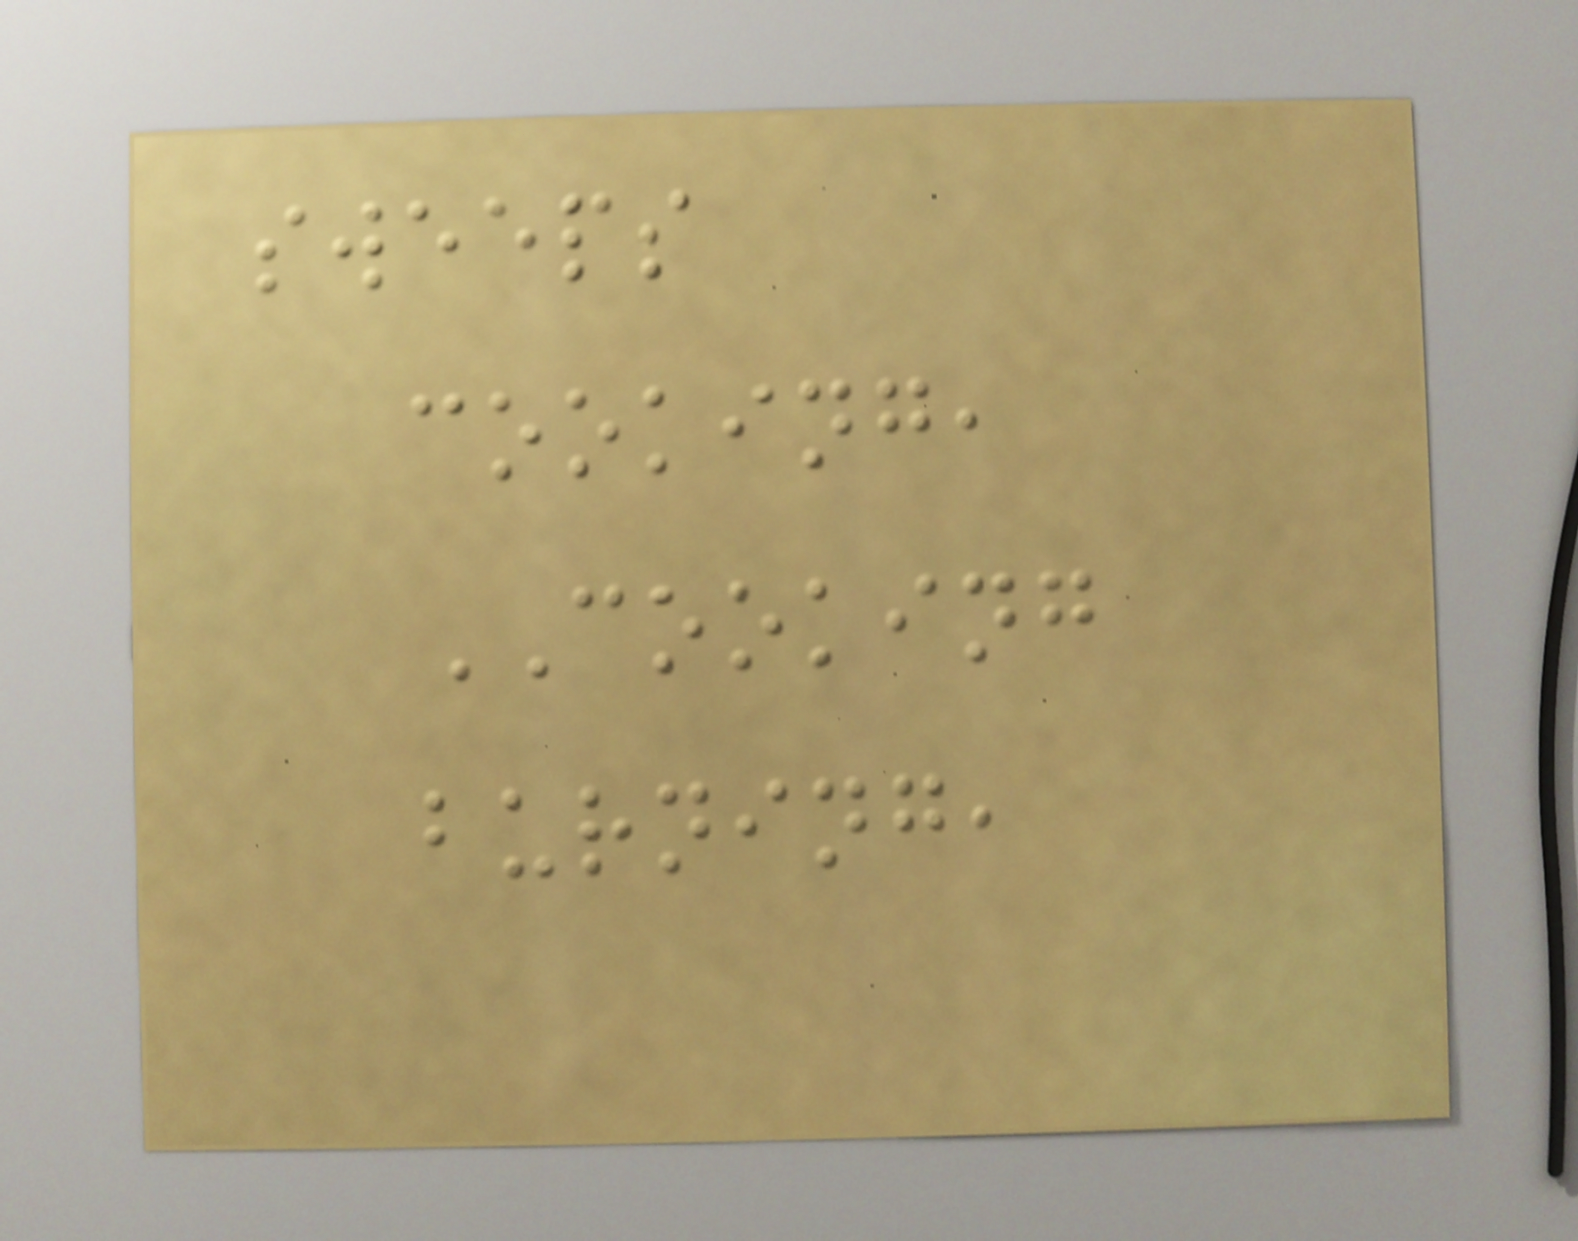sweeps
cooking,
COOKING
burning,
